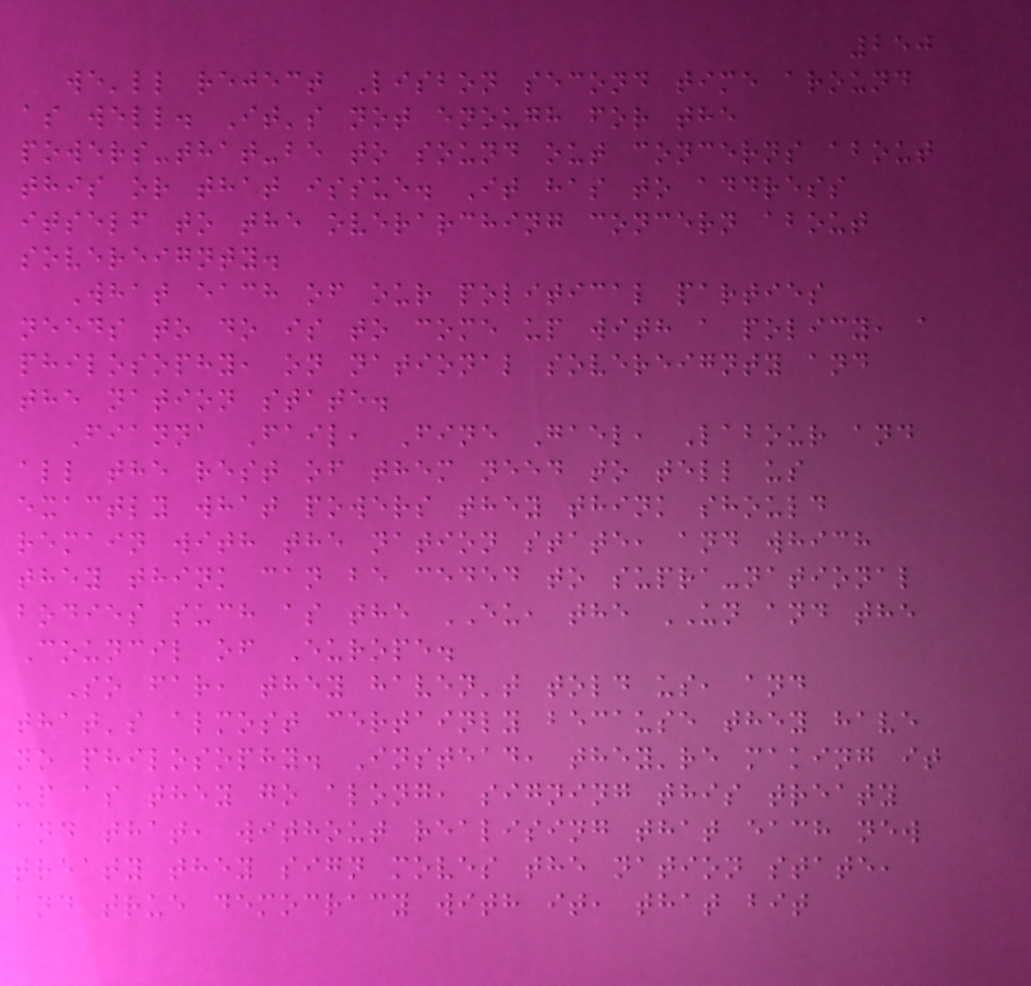250
we'll reject Lisbon second time around
as well. It's not enough for the
powers-that-be to sound out concerns about
this or that issue. It has to address
itself to the overarching concern about
sovereignty.
What each of our political parties
needs to do is to come up with a policy, a
philosophy, on national sovereignty and
the nation state.
Fianna Fail, Fine Gael, Labour and
all the rest of them need to tell us
exactly what powers they think should
remain with the nation state, and which
they think can be ceded to supra-national
bodies such as the EU, the UN and the
Council of Europe.
So far, they haven't told us, and
that's almost certainly because they have
no philosophy. Instead, they're making it
up as they go along, signing this treaty
and that, without realising that each new
treaty they sign moves the nation state,
and true democracy with it, that bit
